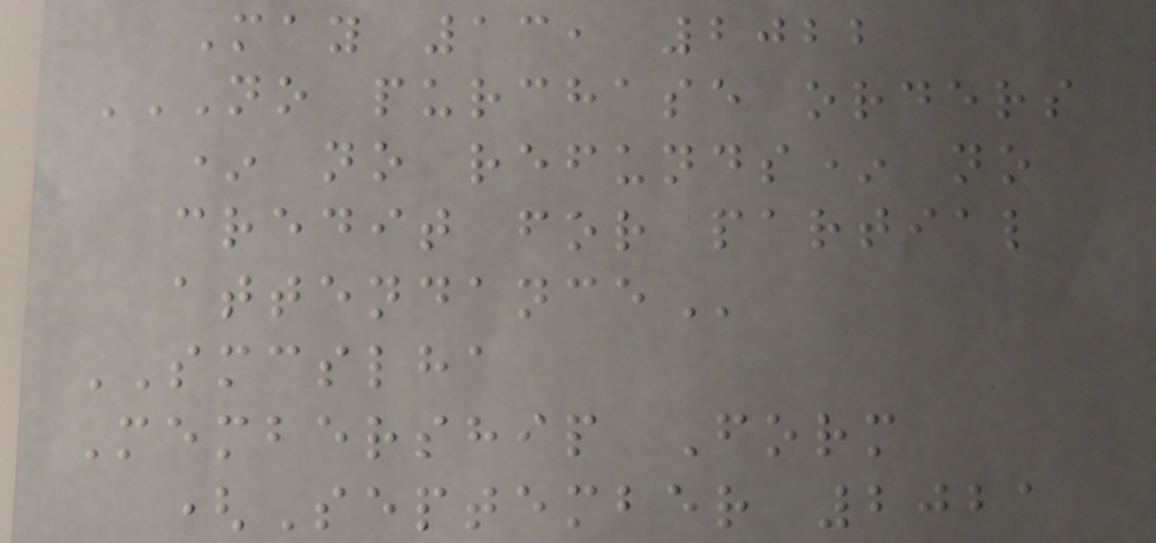May 13, 2022
NO PURCHASE ORDERS
* NO REFUNDS* NO
CREDIT FOR PARTIAL
ATTENDANCE
SMCSLHA
Membership Form
(September 2021
